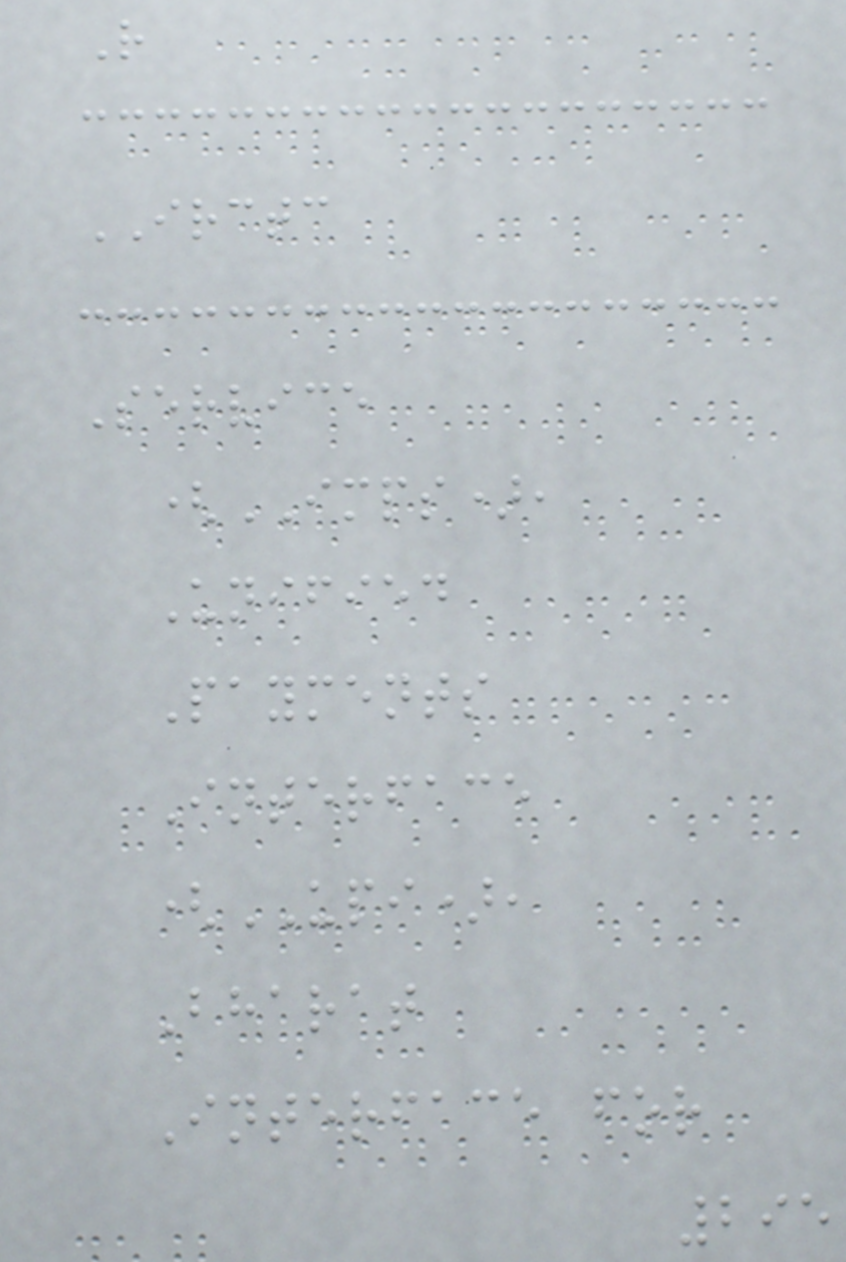R
IRCTC
Service
(IMPS),
Unified
Payments
Interface
(UPI),
Bharat
Interface for
295
